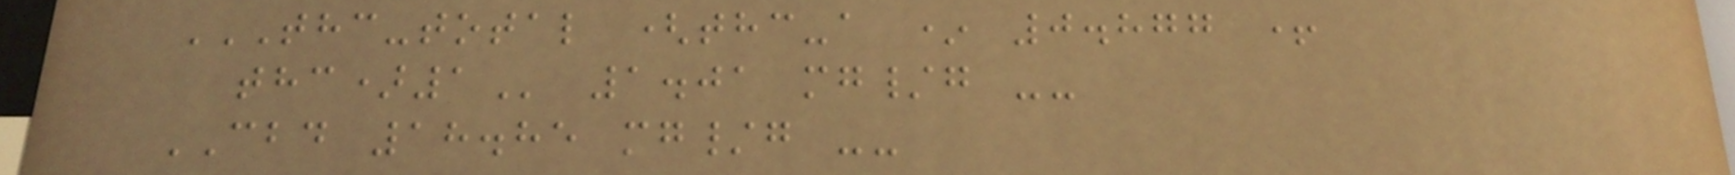THC-TOTAL (THC-A * 0.877 +
THC)1 1.01 mg/g --
CBD 18.85 mg/g --
